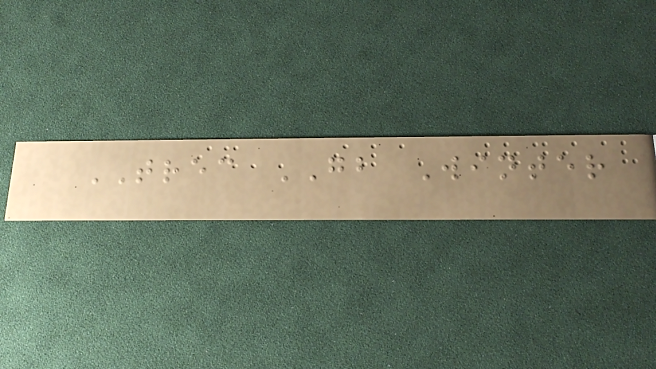TREC GB Winter
